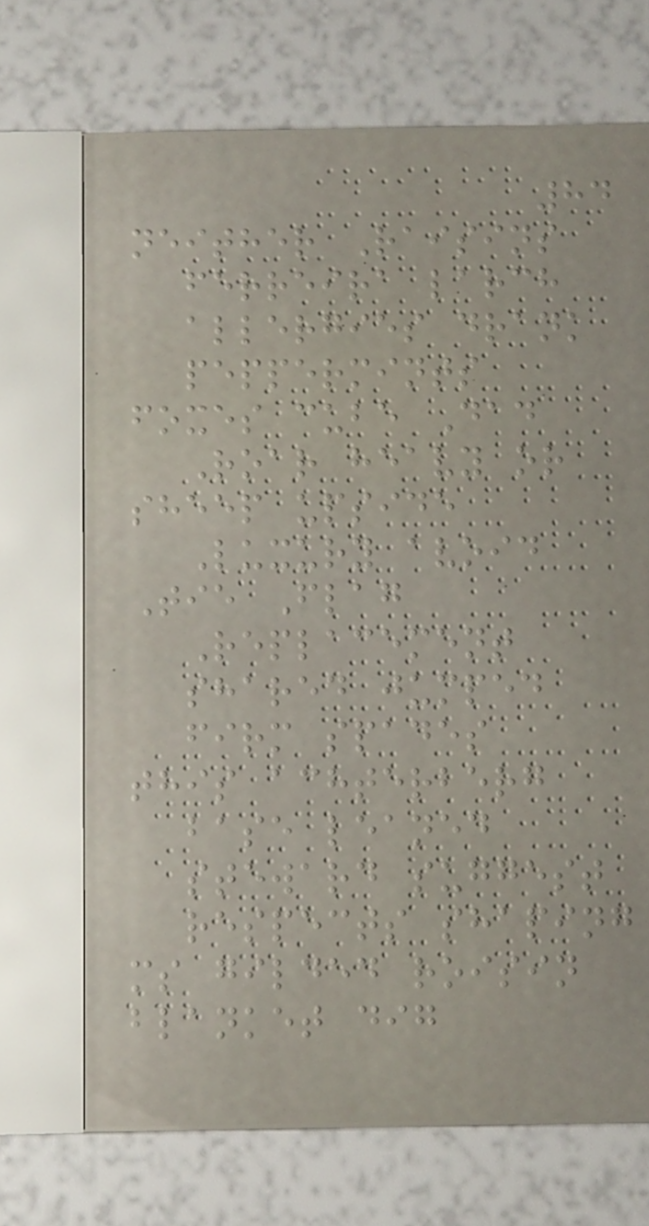84
neither Raisins
ferreira larch
allergies drank
peppermints
foxes cube Dad
Roar heavy or
sheep upside
Luxury avoid
Tie Flag
Replacement
shared jumped
firm spades
this achterberg
base leaned
steward suggest
respects shaping
ms gilded roisin
blanket dig
